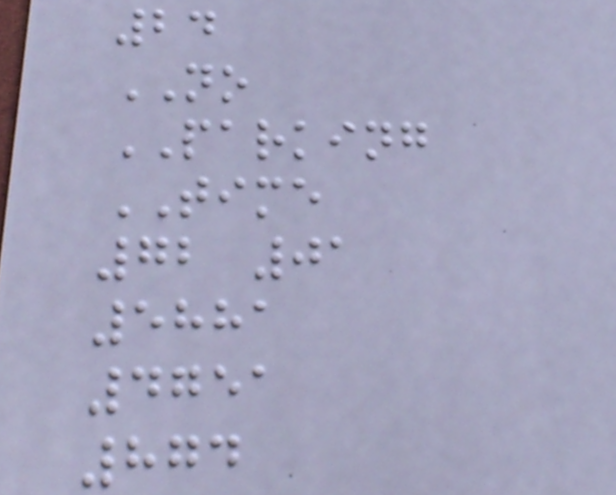24
NO
PARKING
TIME
72 01
5881
4751
874
